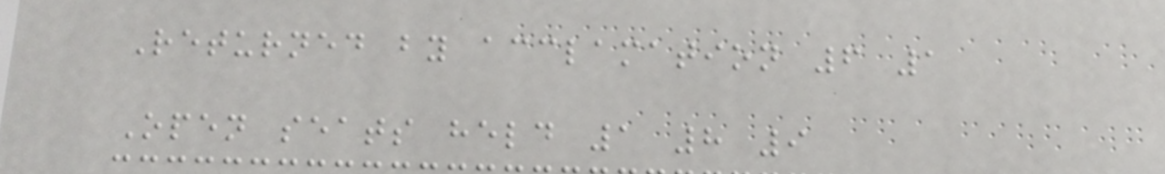Returned by acclamation 6 1
Open seats held 1 8 9
